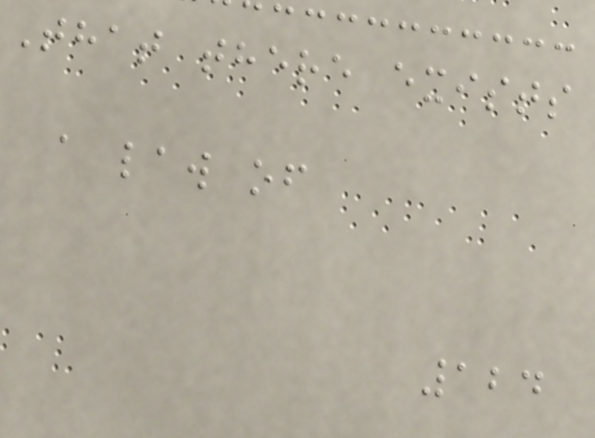That there exists
a law of
124
